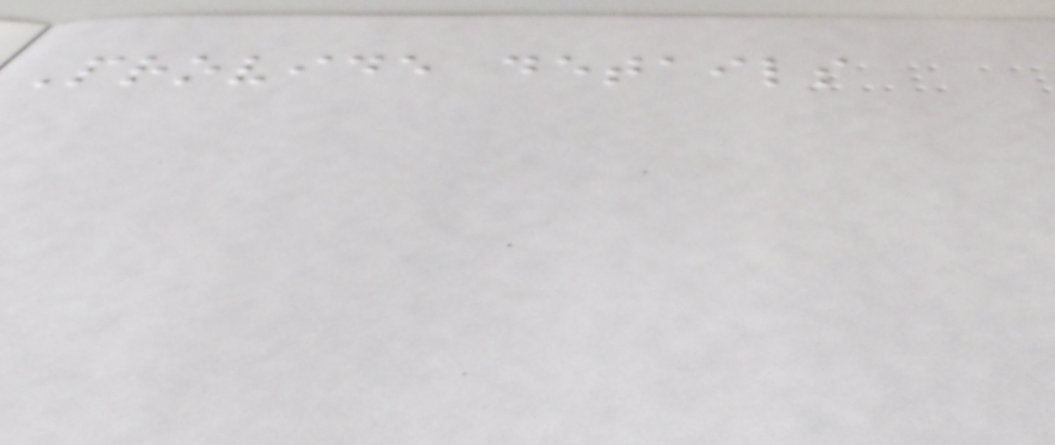Provide details
